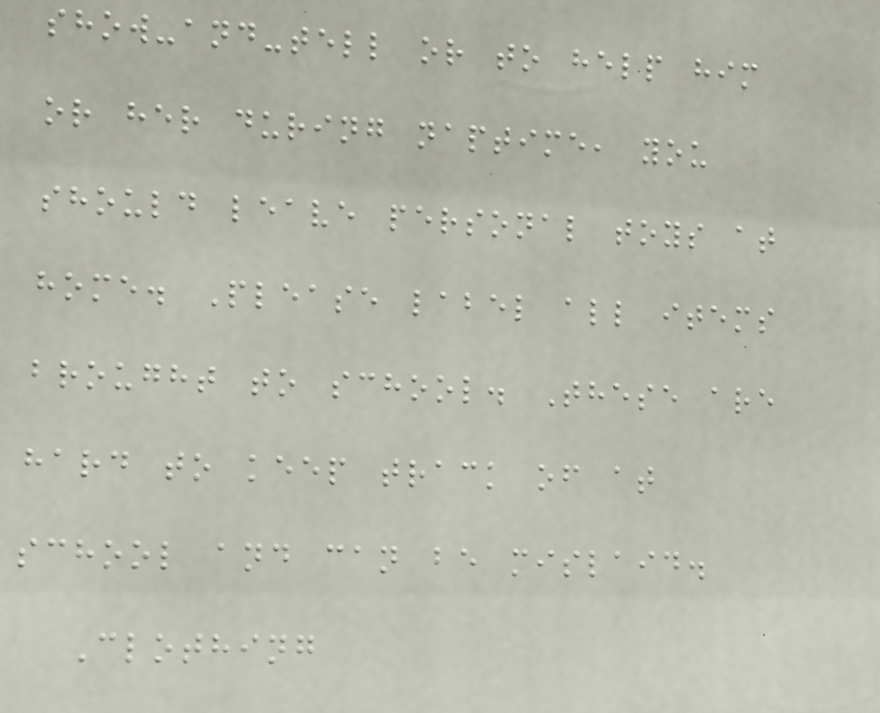show-and-tell or to help him
or her during naptime, you
should leave personal toys at
home. Please label all items
brought to school. These are
hard to keep track of at
school and can be mislaid.
Clothing
